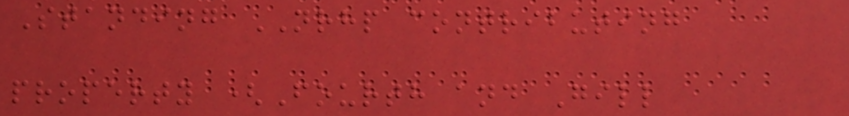Standing NRHP contributing
property (Fourth and Gill
